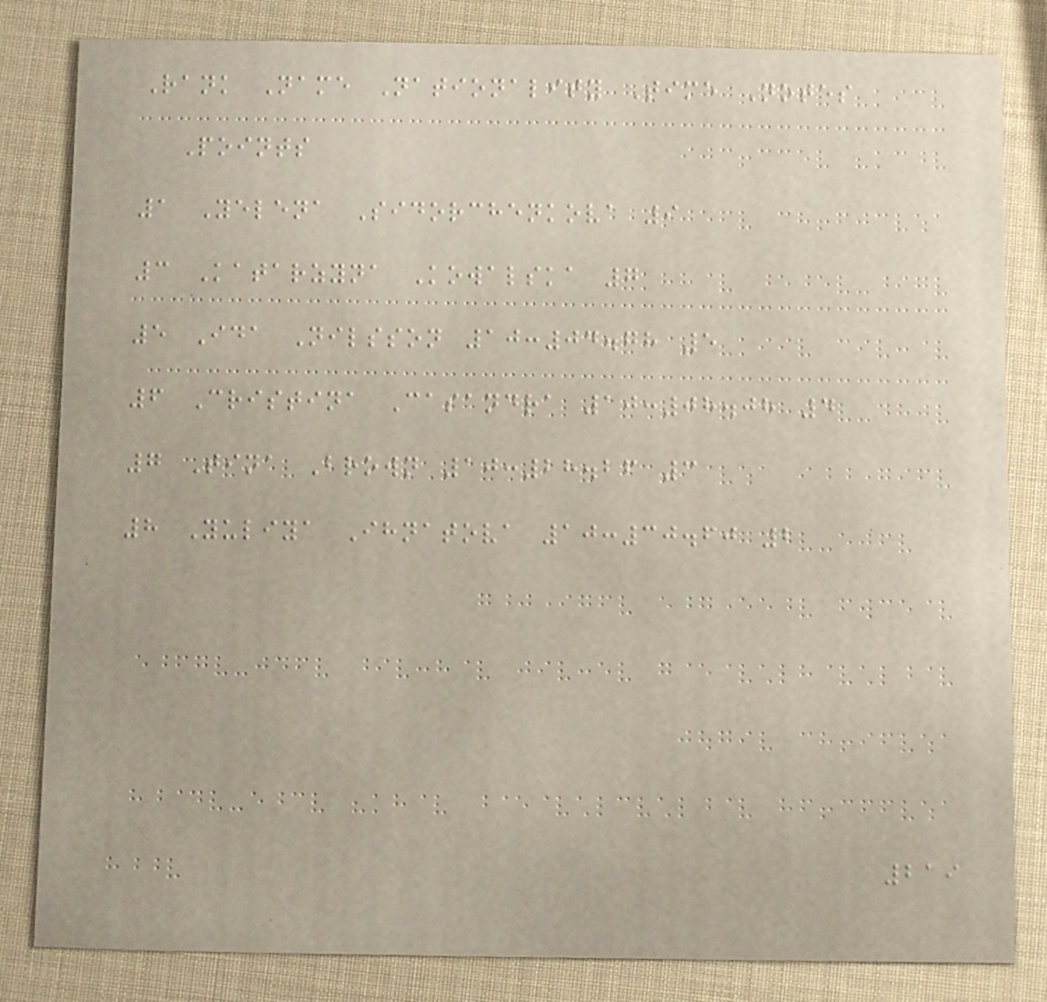Rank Name Nationality Time Notes
Points
1 Yelena Sidorchenkova 9
3 Katarzyna Kowalska 7
5 Ida Nilsson 10:04.78 5
6 Cristina Casandra 10:08.08 4
7 Tina Brown 10:28.26 3
8 Yuliya Ihnatova 10:30.60 2
219
